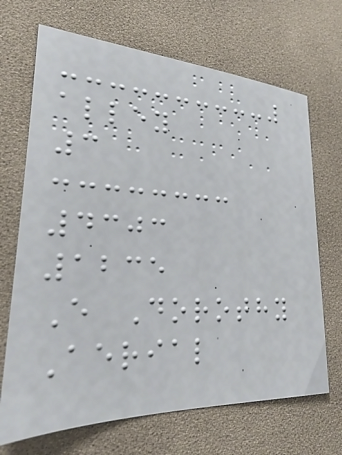alley
3
4303
1235
E Dorothy
Aerial
